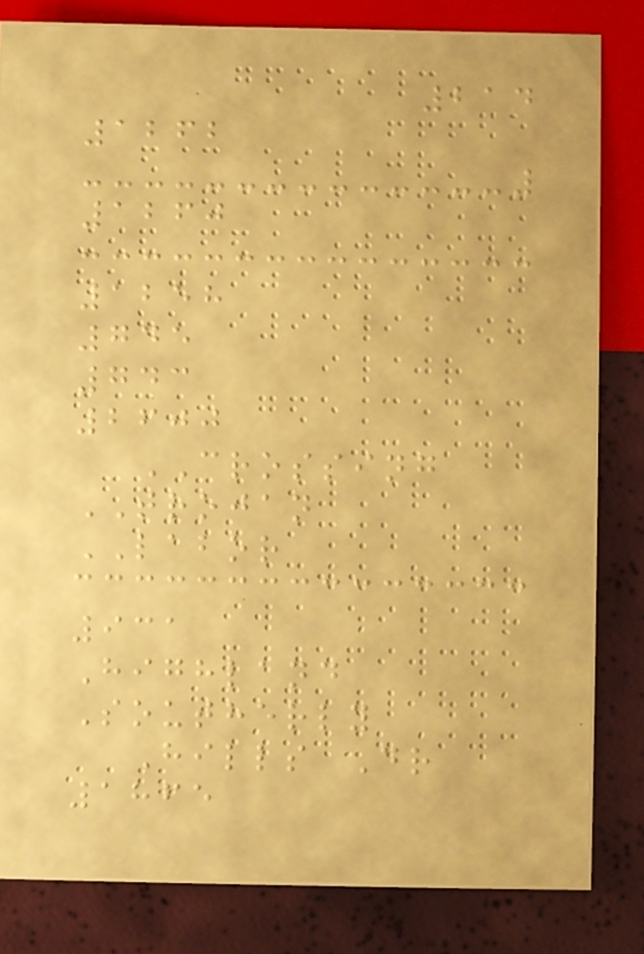214
1262
1260
1258
745
743
2600
CROSSING
TROJAN
LABOR
931
Highland
Southerly
Hills Dr
1865
